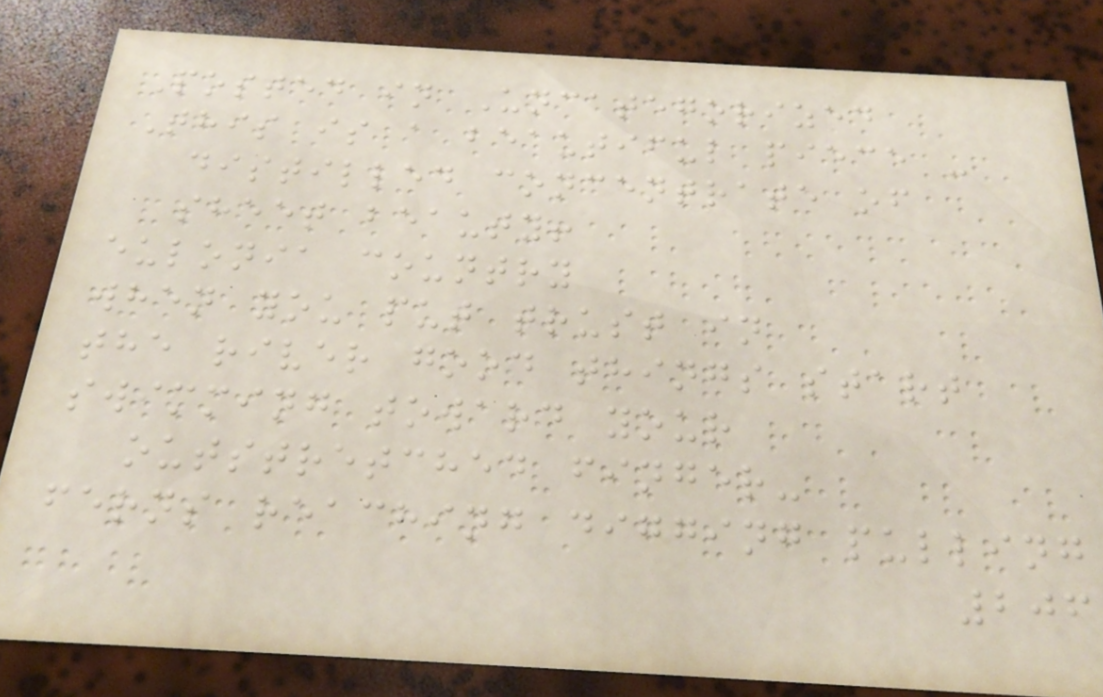Posted in Uncategorized
This is a beautiful piece -
distilled concentrate of
sheet beauty!
eulonia country
when you put trust in
the river good things start
swimming toward your
outstretched finger-
ferns reaching digging pulling
206
